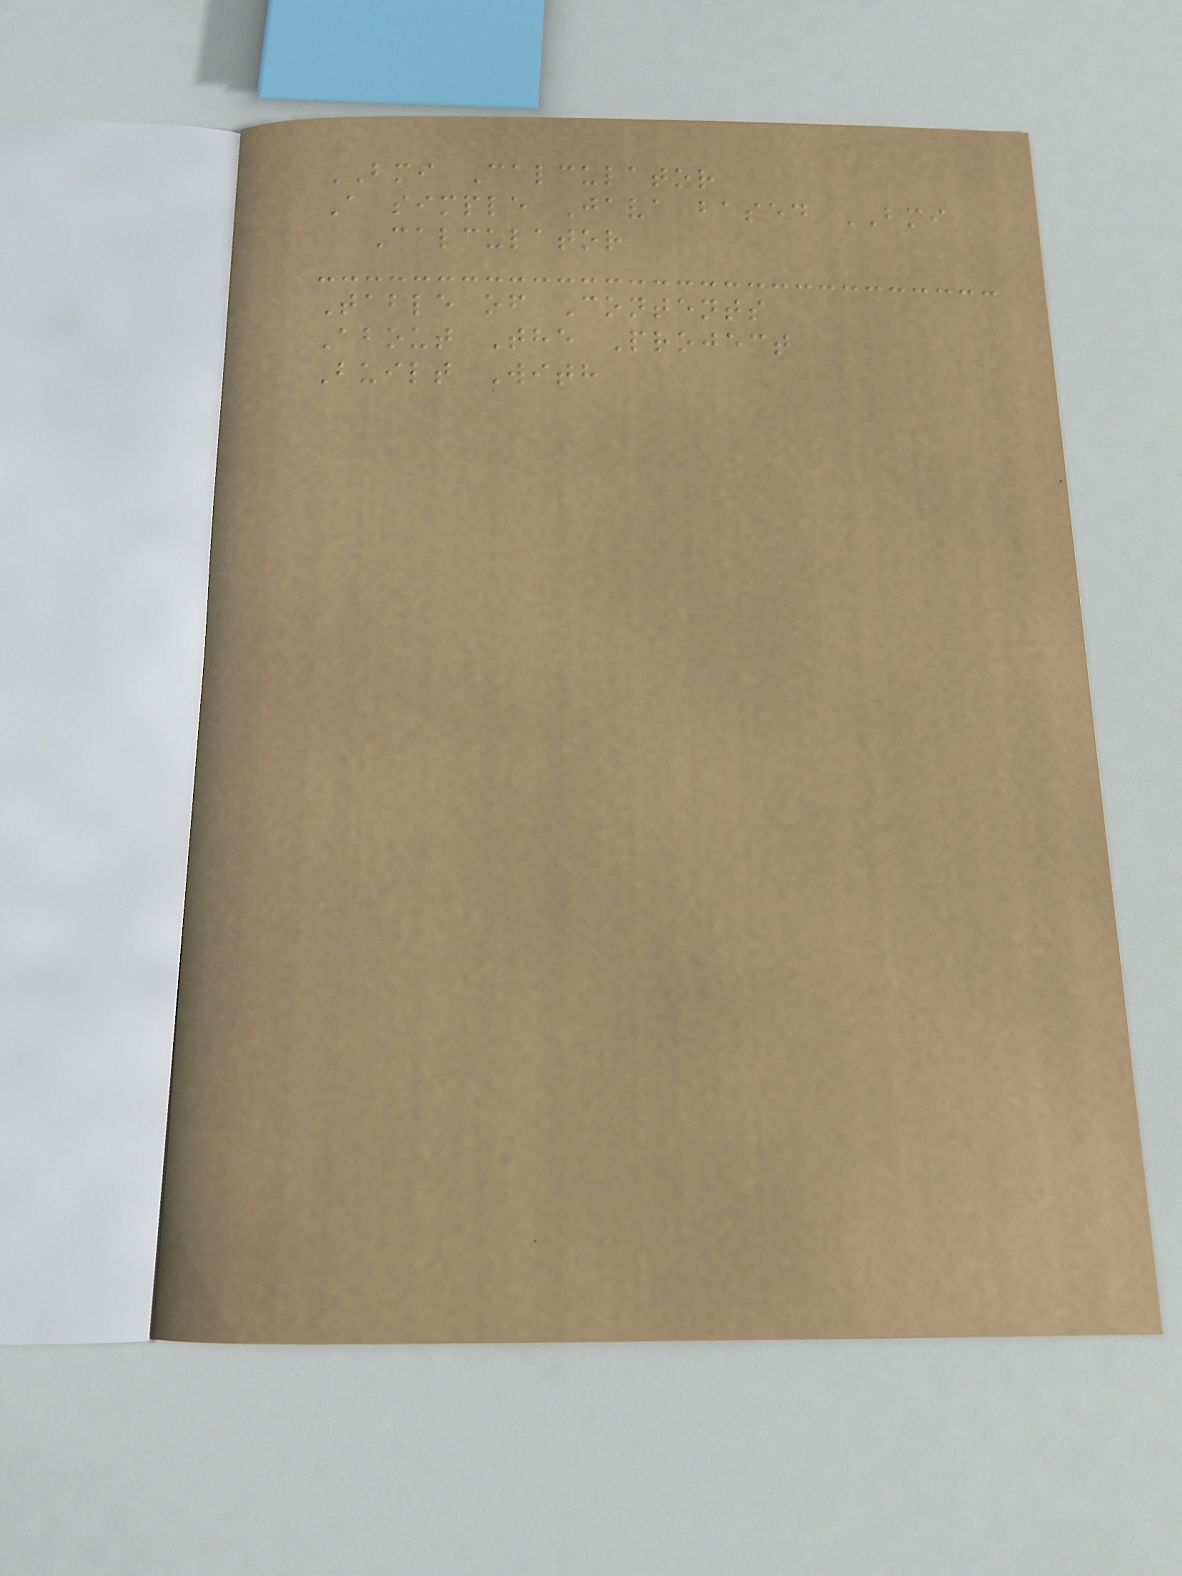BMI Calculator
A simple Java based BMI
Calculator
Table of Contents
About The Project
Built With
